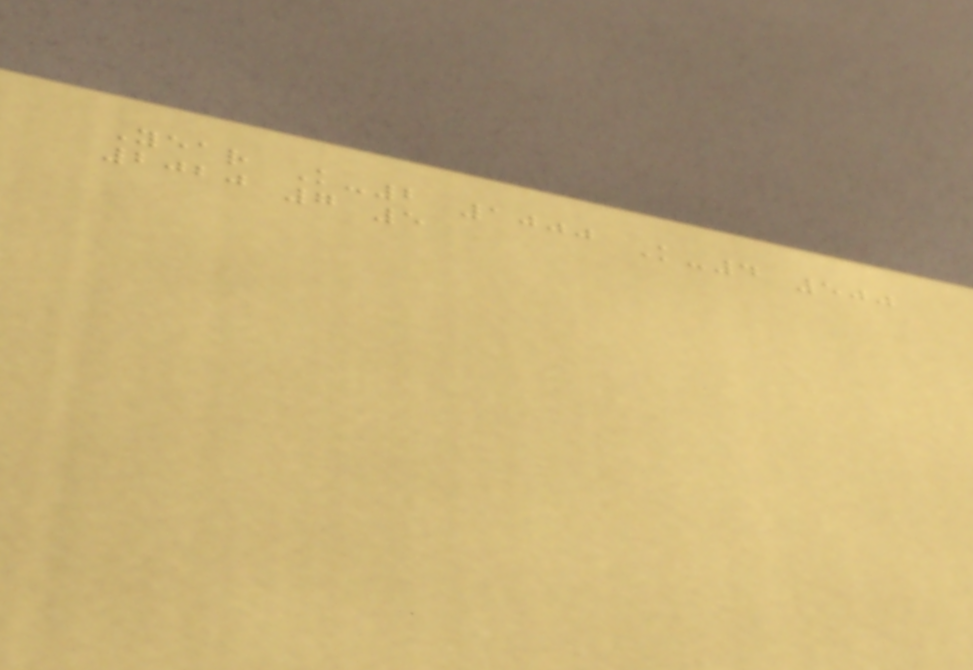Year K-2 1000 K-4 500
2020 7 5
